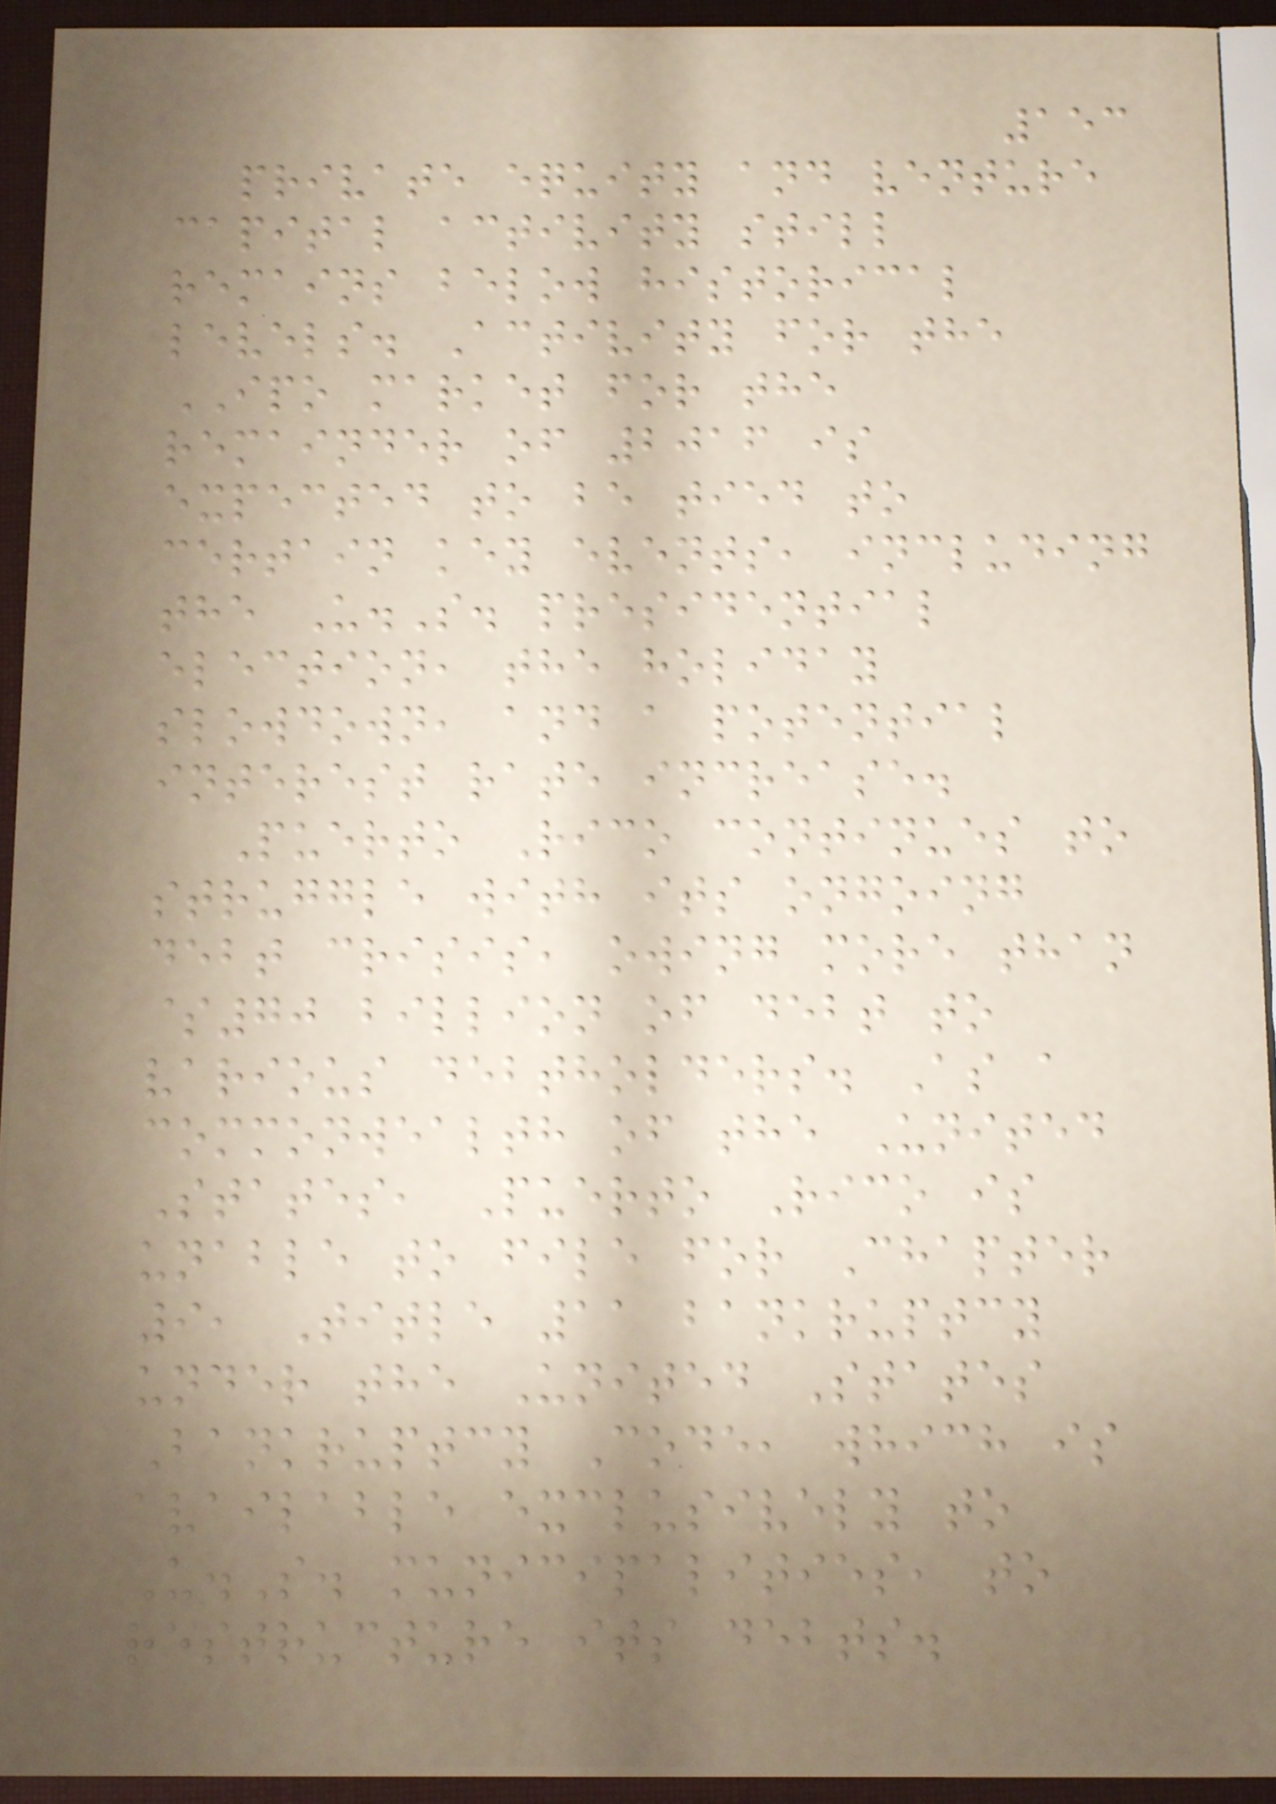153
private equity and venture
capital activity still
remains below historical
levels. Activity for the
IPO market for the
remainder of 2016 is
expected to be tied to
certain key events, including
the U.S. presidential
election, the holiday
slowdown, and a potential
interest rate increase.
Puerto Rico continues to
struggle with its ongoing
debt crisis, owing more than
$70 billion of debt to
various debtholders. As a
commonwealth of the United
States, Puerto Rico is
unable to file for Chapter
9, Title 11 bankruptcy
under the United States
Bankruptcy Code, which is
available exclusively to
U.S. municipalities, to
restructure its debts.
